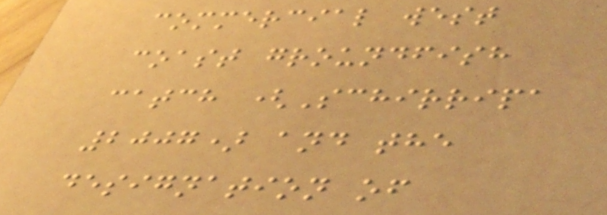commercial west
coast groundfish
catch (Schirripa
2007) and the
designation of
